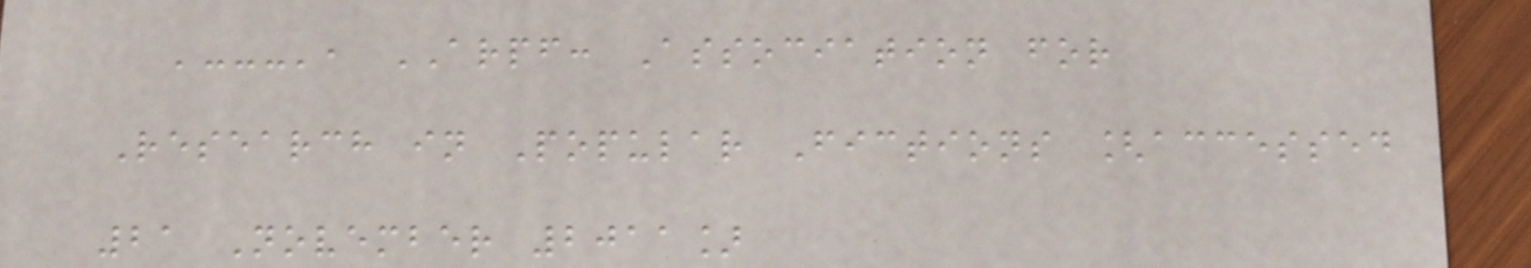'---', ARPF: Association for
Research in Popular Fictions [accessed
21 November 2011]
